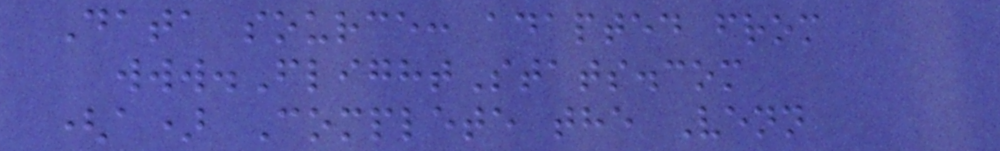Data source: adapted from
www.FlightStats.com
(a) Complete the Venn
